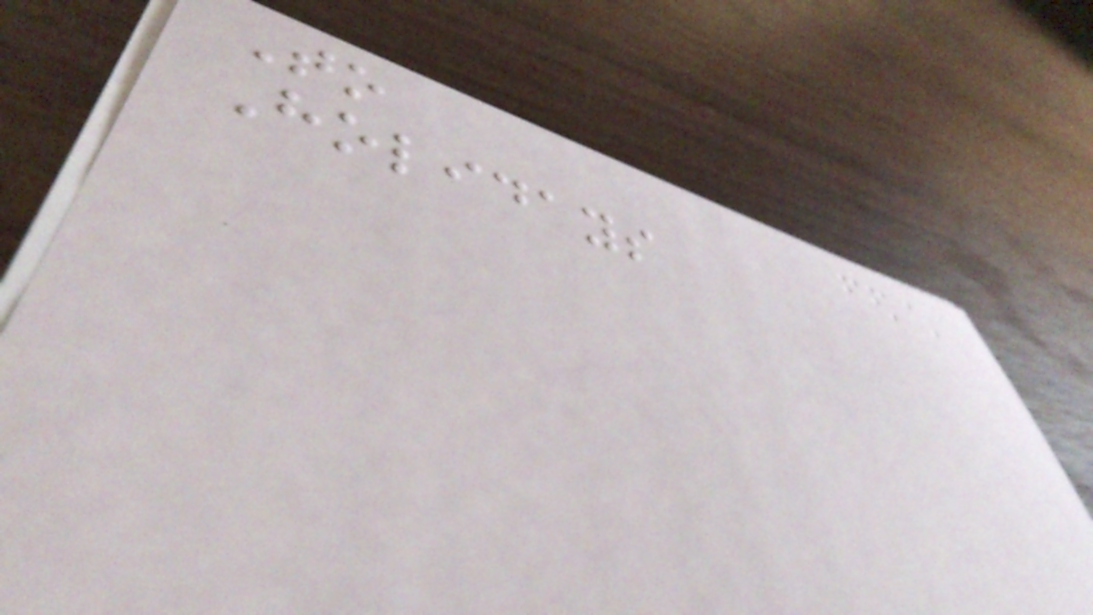To
Holidays
